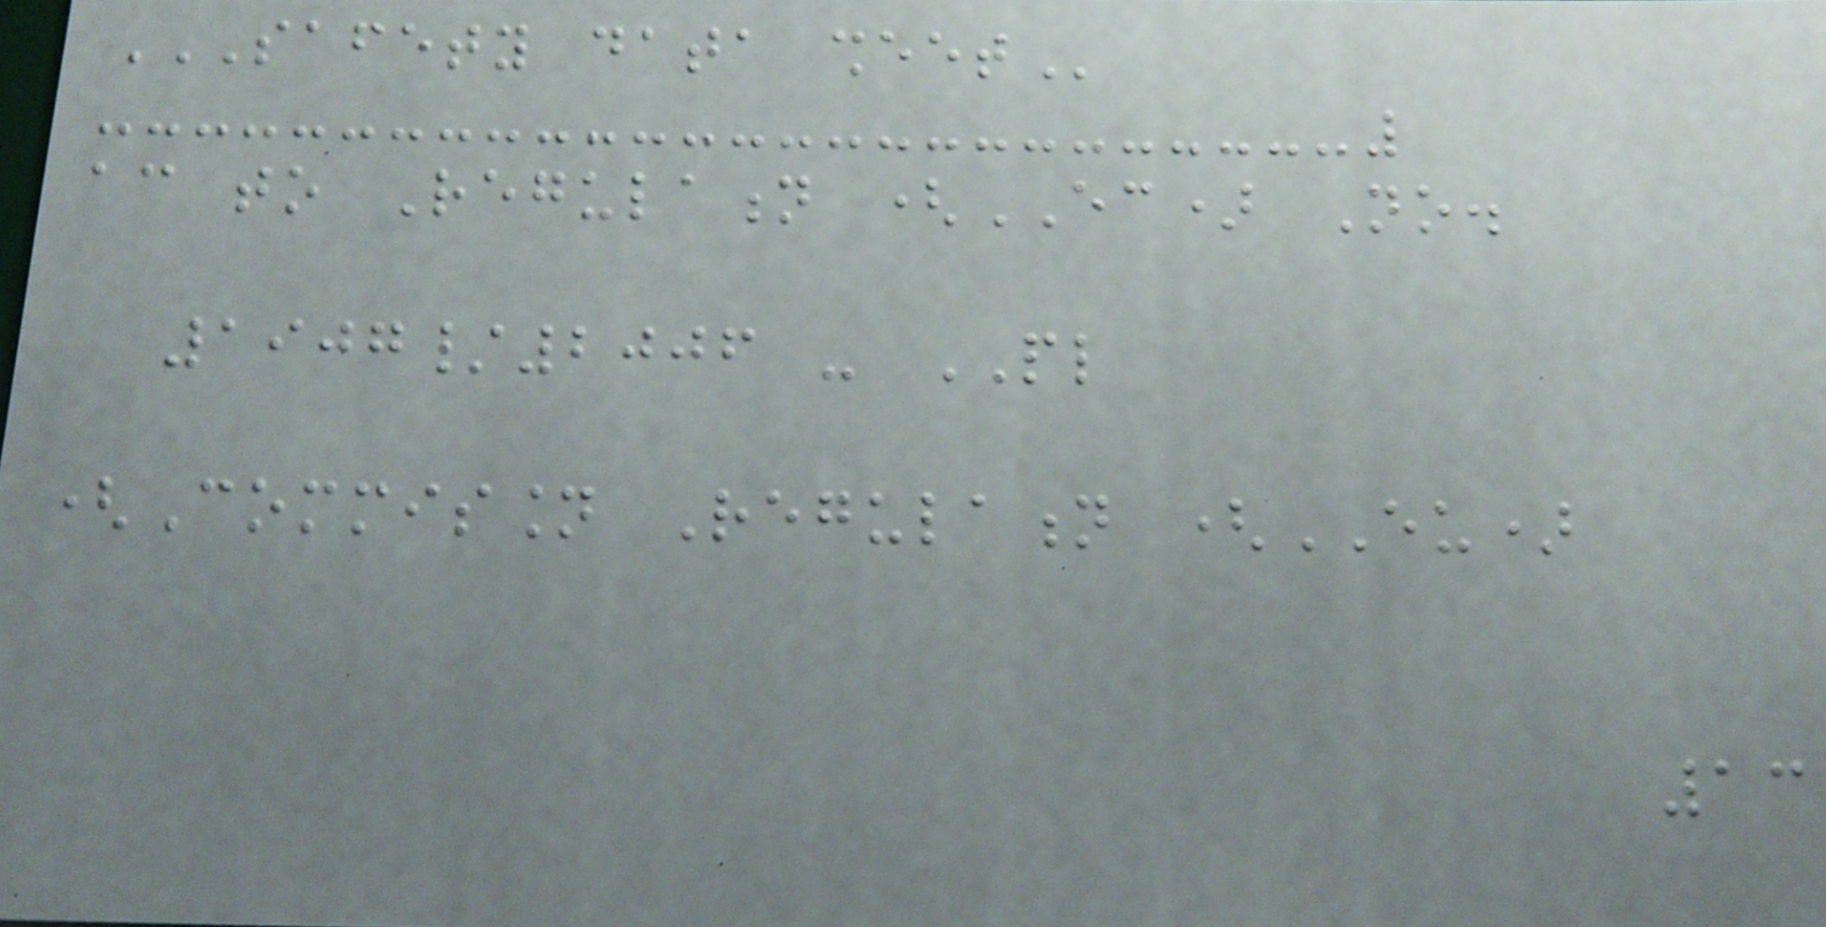SAFETY DATA SHEET
according to Regulation (EC) No.
1907/2006 - PL
(Commission Regulation (EU)
13
